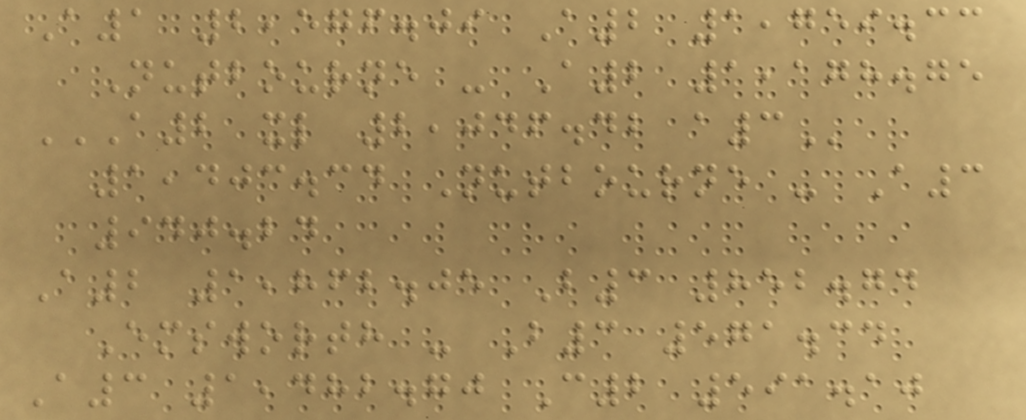A1 2,576.09 A2 1,759.33
Nutbourne - A2 1,178.75
A2 XL 2,046.42 A3
1,403.34 Nutbourne - A3
940.24
A2 1,862.05 B3 852.74
Emsworth - B3 571.34
A3 1,482.70 C2 591.10
